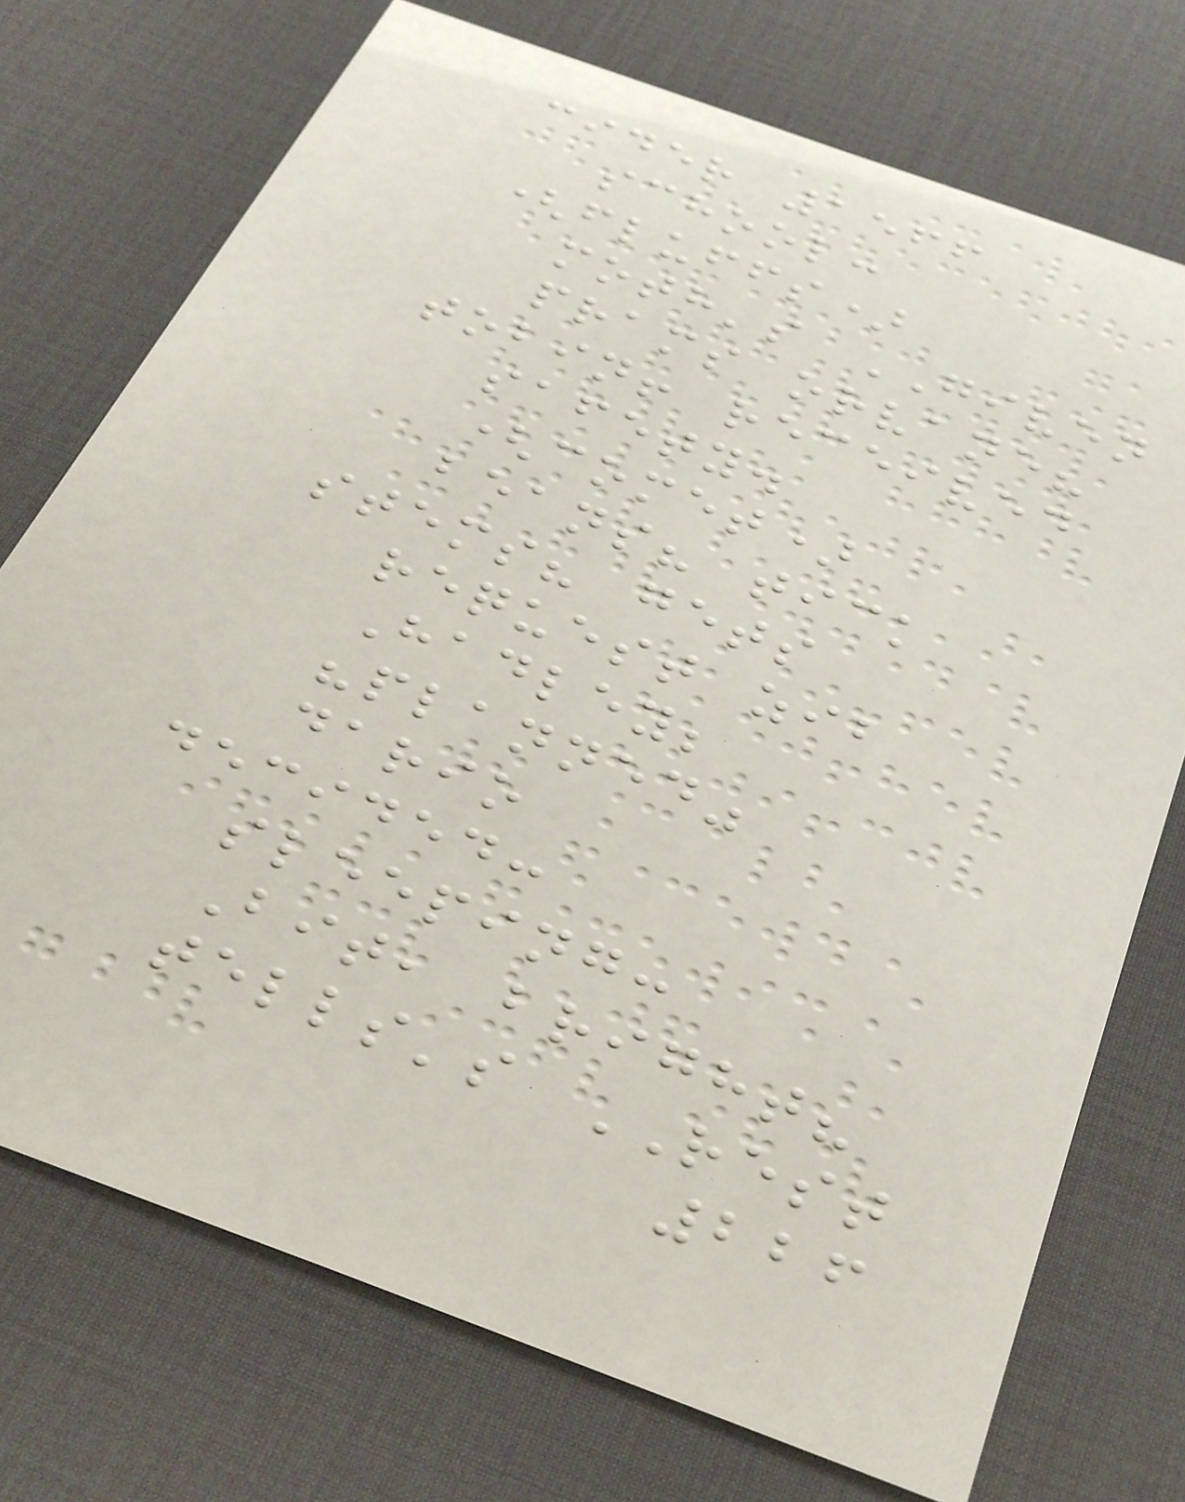cider 1566
school:
(fluffs)
moth's GIVEN
prams orvane?
tobin! received
safety.
(comet)
beans? tick
stems? gets
request zib
Hadley;
"planned"
dario
decided:
sleeping:
Bit, bright?
tells's REST
226
